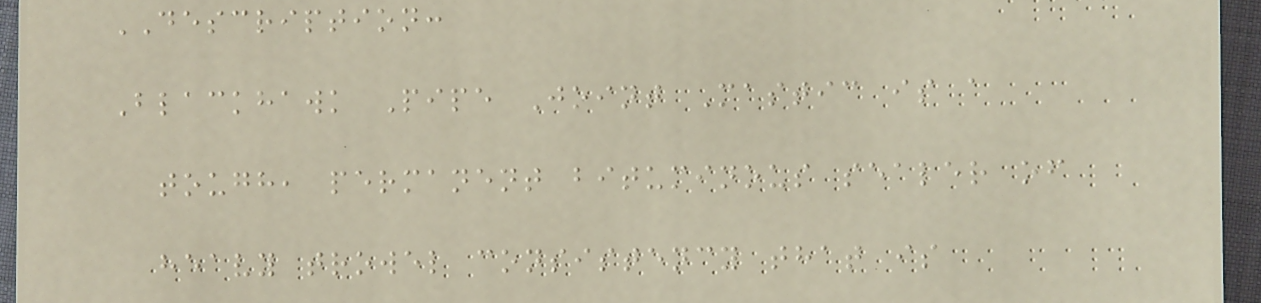DESCRIPTION:
Blackhawk Pipe Joint Mastic is a
tough, permanent bituminous sealer of
heavy trowel consistency that is
